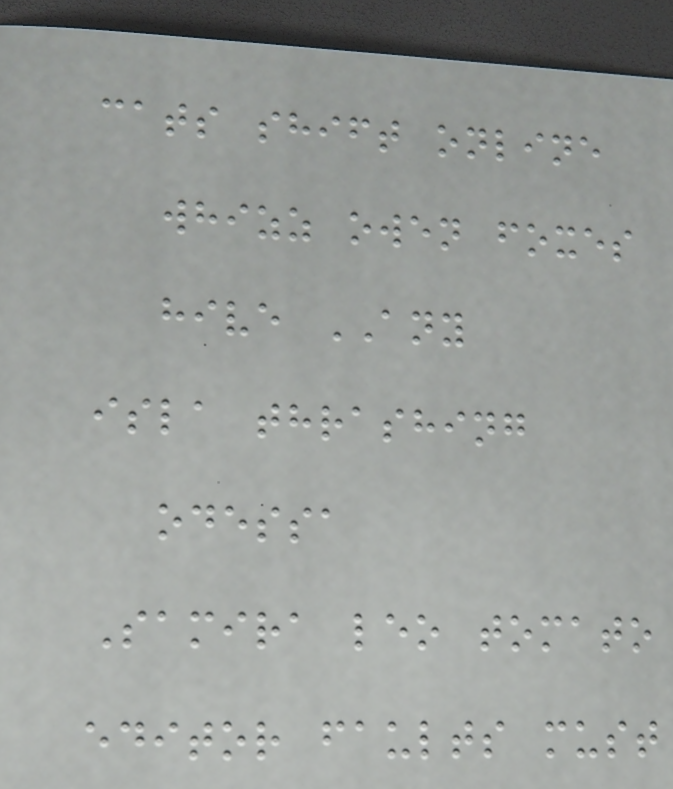cats shift online
whizz owen foxes
hive ANY
isla thrashing
odessa
Samira leo tomato
editor faults must
